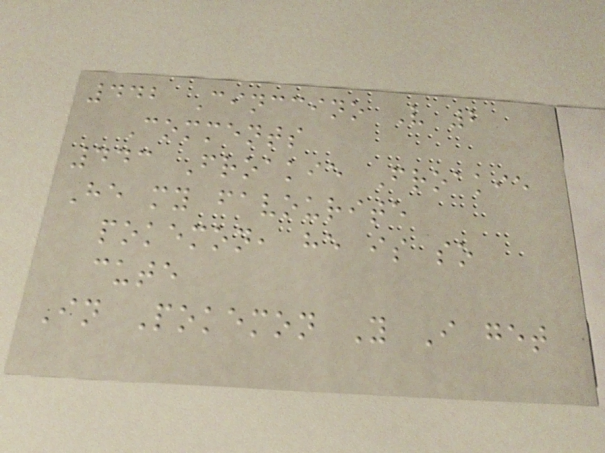442 Cinccino V 2
Comments
443 Froakie Froakie
He my favourite
pokemon, he is so
cute
In Pokemon Y I get
